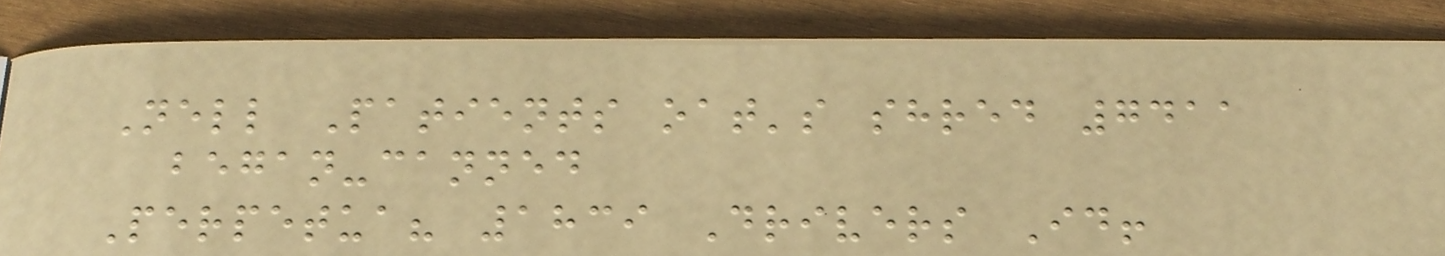Nell Patients oat's shred 7411
began-canned
Perpetua? 1839 Drivers Id!
